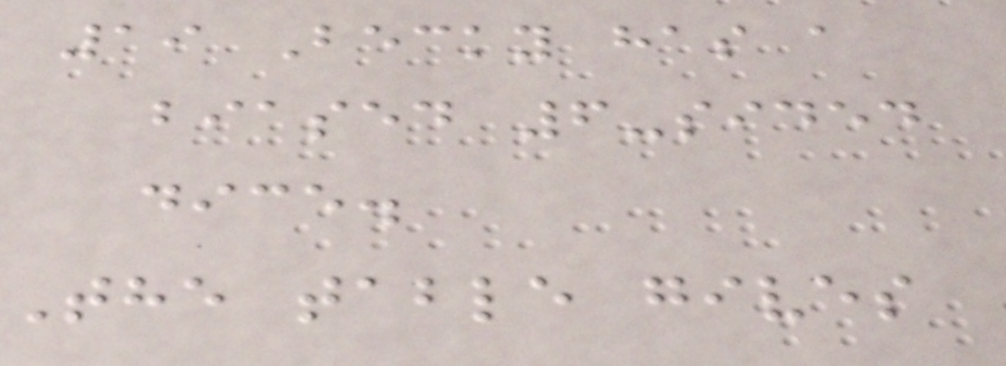19 Becky has a
biased 6-sided
dice.
The table gives
